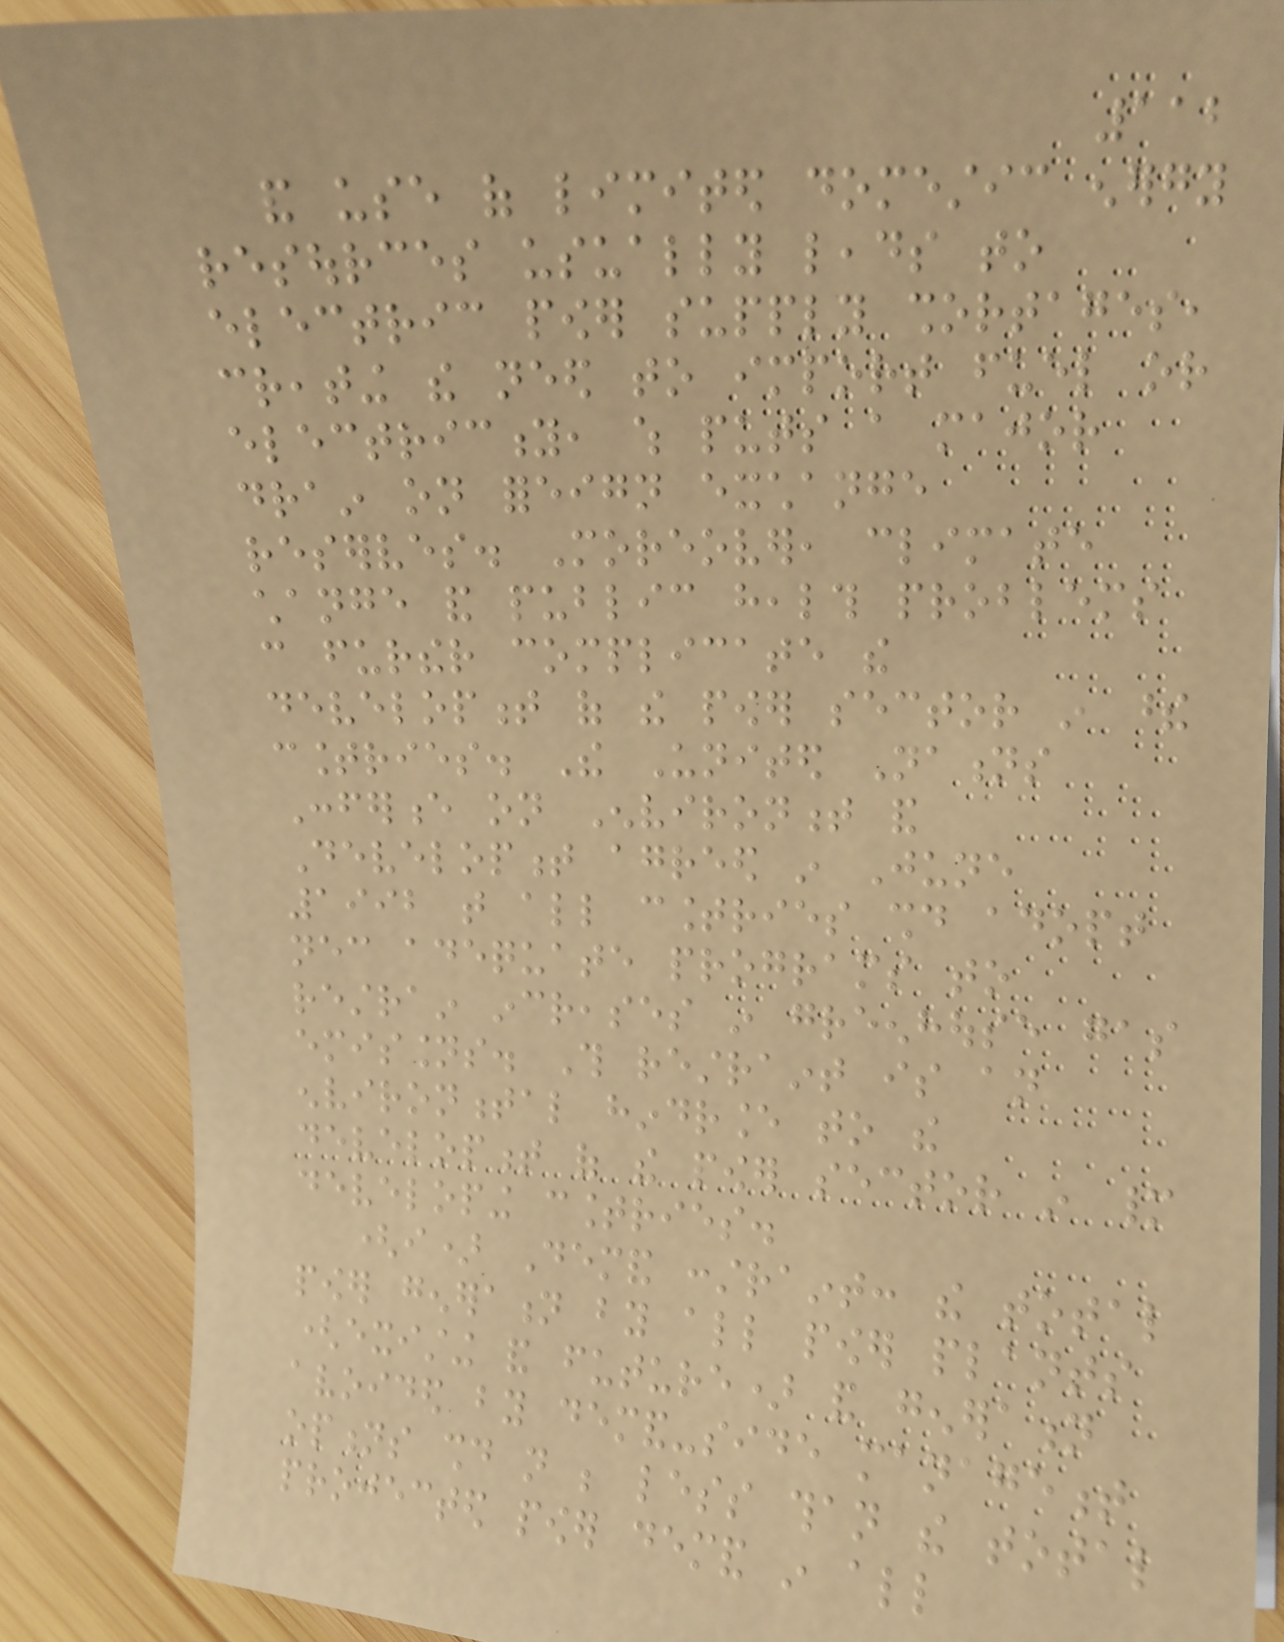112
and use of limited domestic energy
resources usually leads to
electric power supply shortages,
creating the need to import fuel or
electricity, which puts a major
drain on foreign exchange
reserves. Moreover, climate
change and public health problems
can further complicate the
development of the power sector in these
countries. The United Nations
Conference on Environment and
Development agreed in June
1992 that all countries should adopt
necessary adequate programs to
restrain increases in greenhouse gas
emissions. This restraint is an
environmental hindrance to the
development of the power sector in many
developing countries.
(i) Demand constraint: the total
power generation by all power plants
(existing and future) and generation
avoided by demand-side management
options should not be less than the total
projected power demand in all
